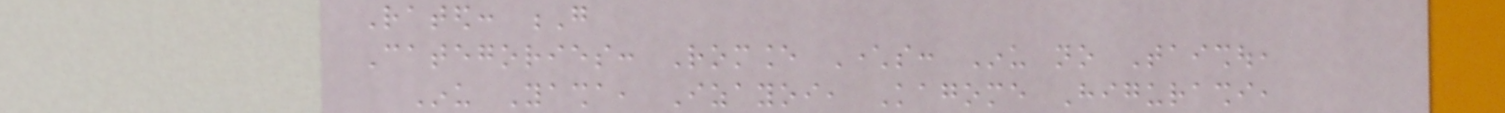Rated: G
Categories: Romance Characters: Inu no Taishou,
Inu Yasha, Izayoi, Kagome Higurashi,
